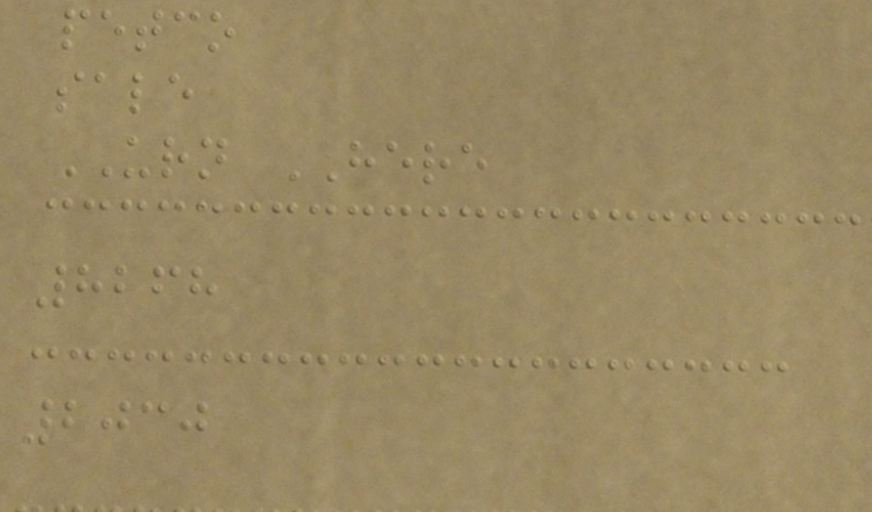petco
sale
URN HERE
8268
2030
